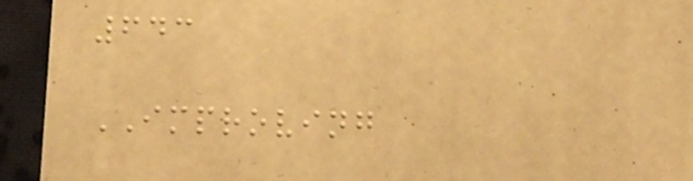643
IMPROVING
